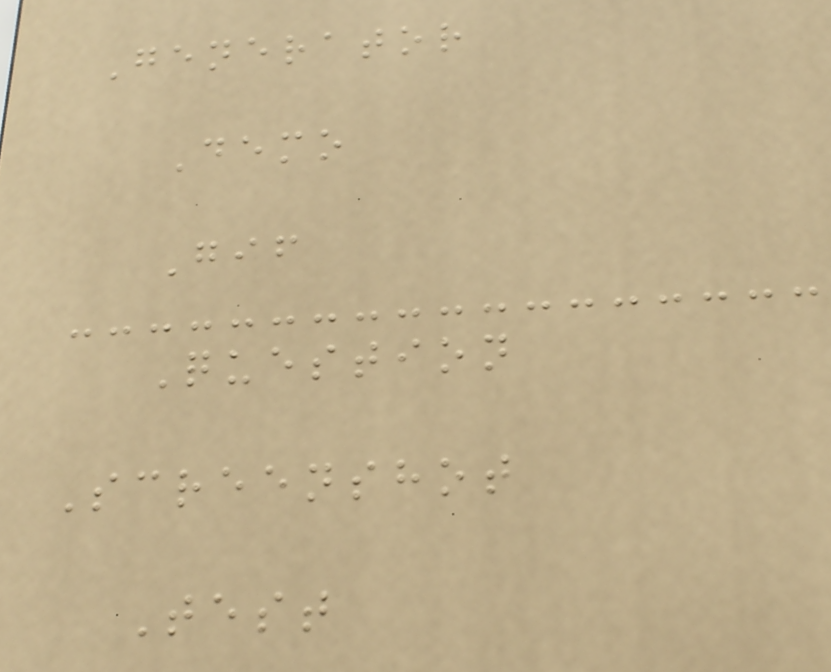Generator
Demo
Gif
Question
Screenshot
Test
